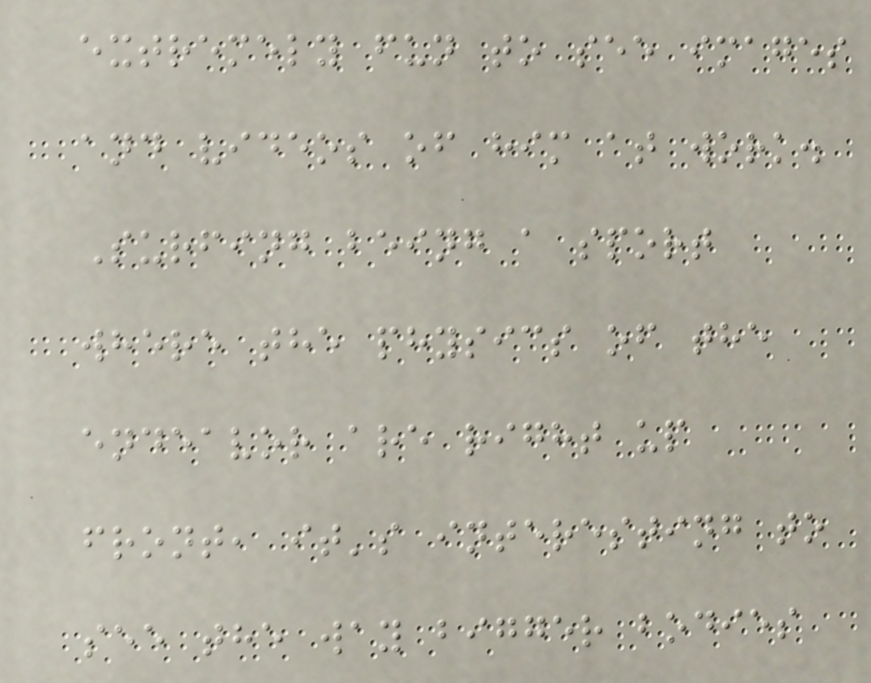extremely fun to see images
and videos of him at work.
Surfing being a sport
where the physics of the
endeavor are right up
front, it's interesting to
see the way bigger bodies
